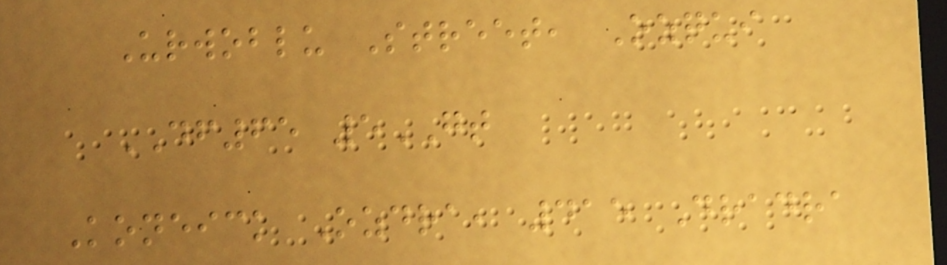Urwoblu Street, Ozqui
DF65 5GT
Koneick Ozdra, 415 Dradra
